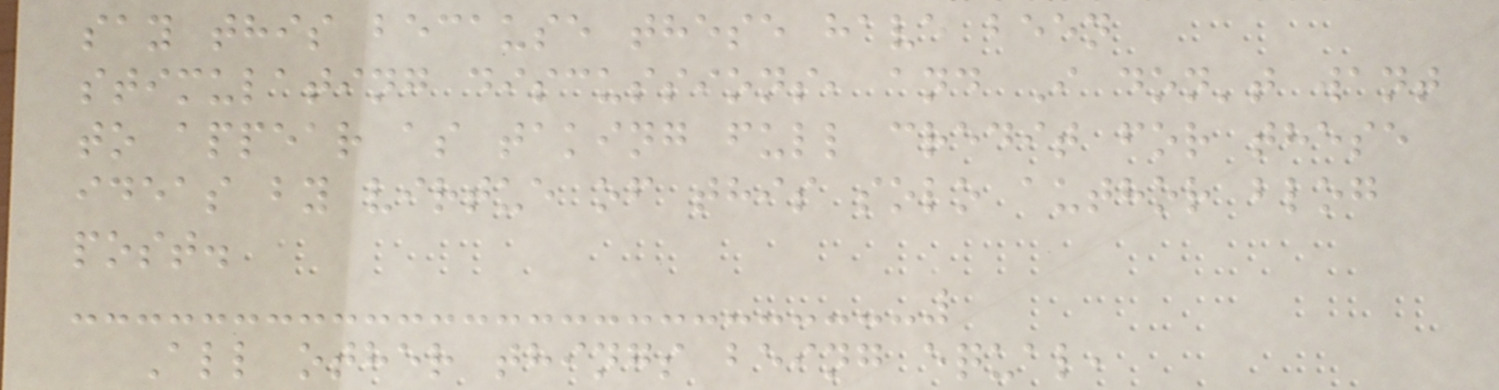say this because these have been
stimulating discussions, and I don't want
to appear as taking full credit for these
ideas by virtue of this solo author blog
post.
All other things being equal,
